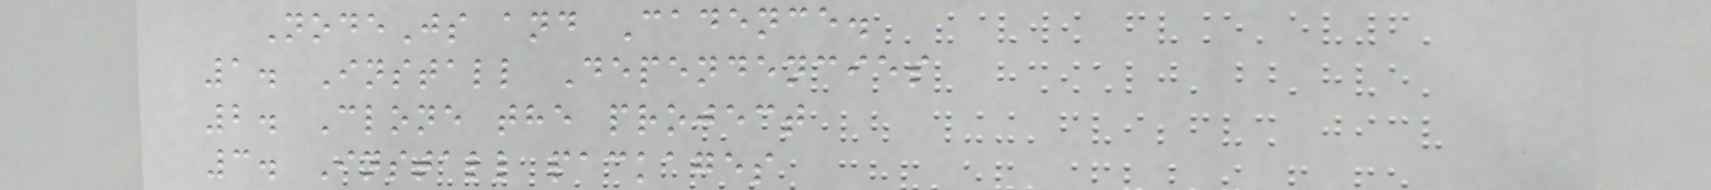NodeJs and Cadence.
1. Install Dependencies
2. Clone the project
3. Install packages
